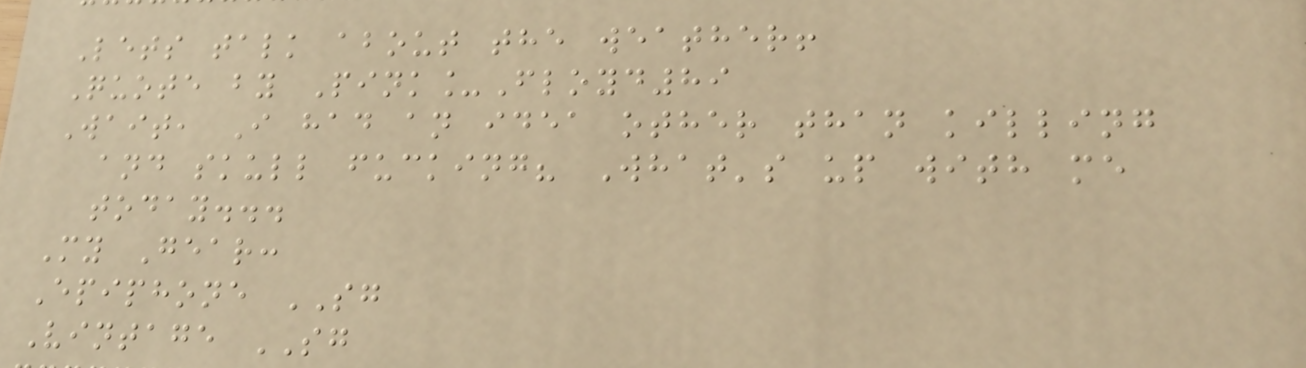Lets talk about the weather!
Quote by Pink_Floyd89
Wait, I had an idea other than killing
and skull fucking? What's up with me
today...
My Gear:
Epiphone SG
Vintage SG
